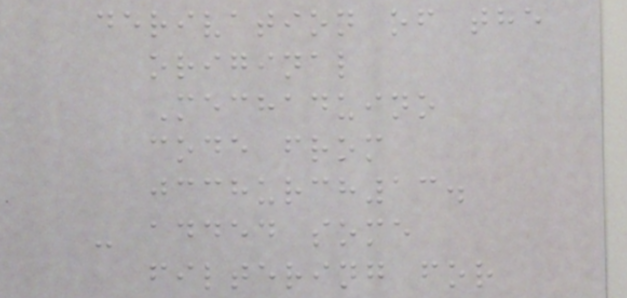derivation of the
original
Mechaduino
code from
jcchurch13.
- added some
filtering for
